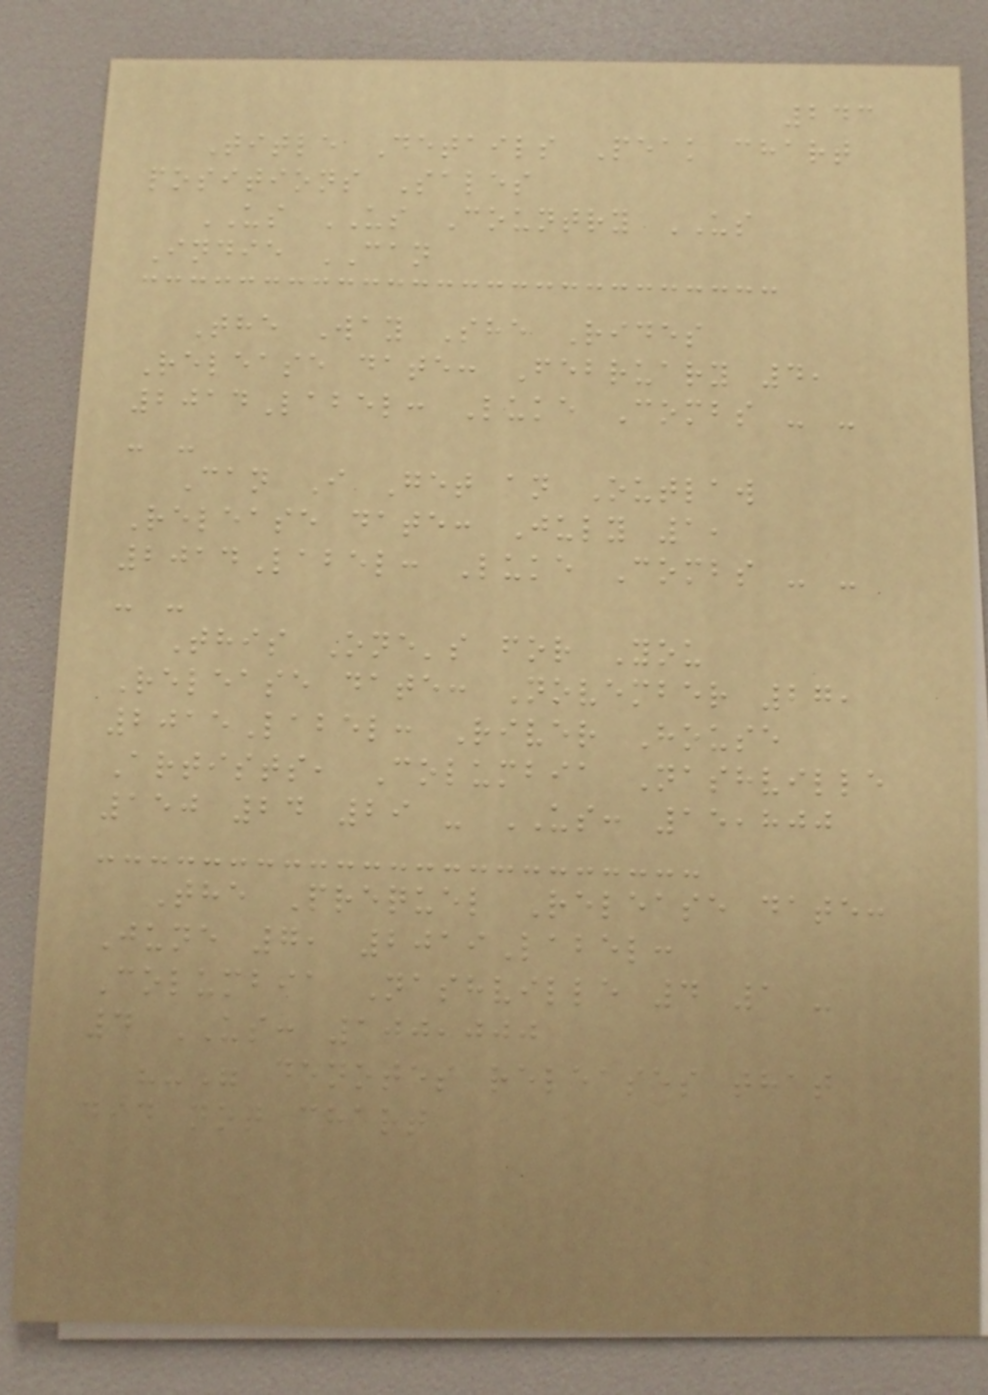243
Title Details Peak chart
positions Sales
US US Country US
Indie CAN
The Way She Rides
Release date: February 4,
2014Label: Luke Combs - -
- -
Can I Get an Outlaw
Release date: July 1,
2014Label: Luke Combs - -
- -
This One's for You
Release date: November 27,
2015Label: River House
Artists, Columbia Nashville
150 24 29 - US: 15,800
The Prequel Release date:
June 7, 2019Label:
Columbia Nashville 4 1 -
4 US: 100,000
"-" denotes releases that
did not chart
